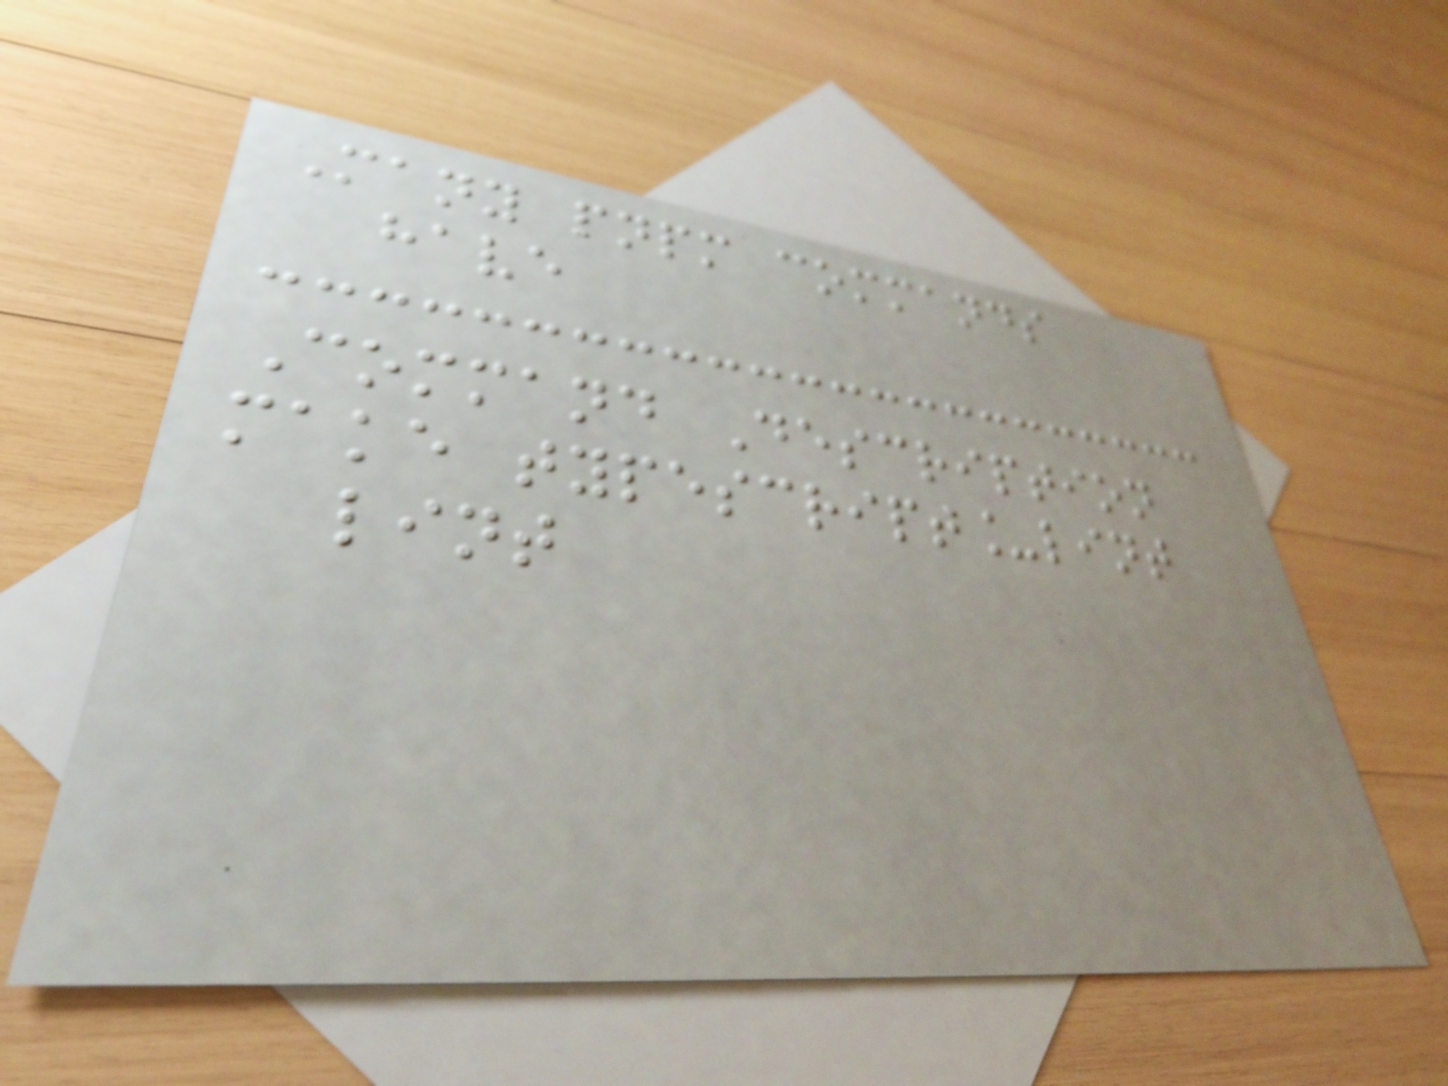Many pnpm commands
have
Command Description
make typescript_lint
lint
